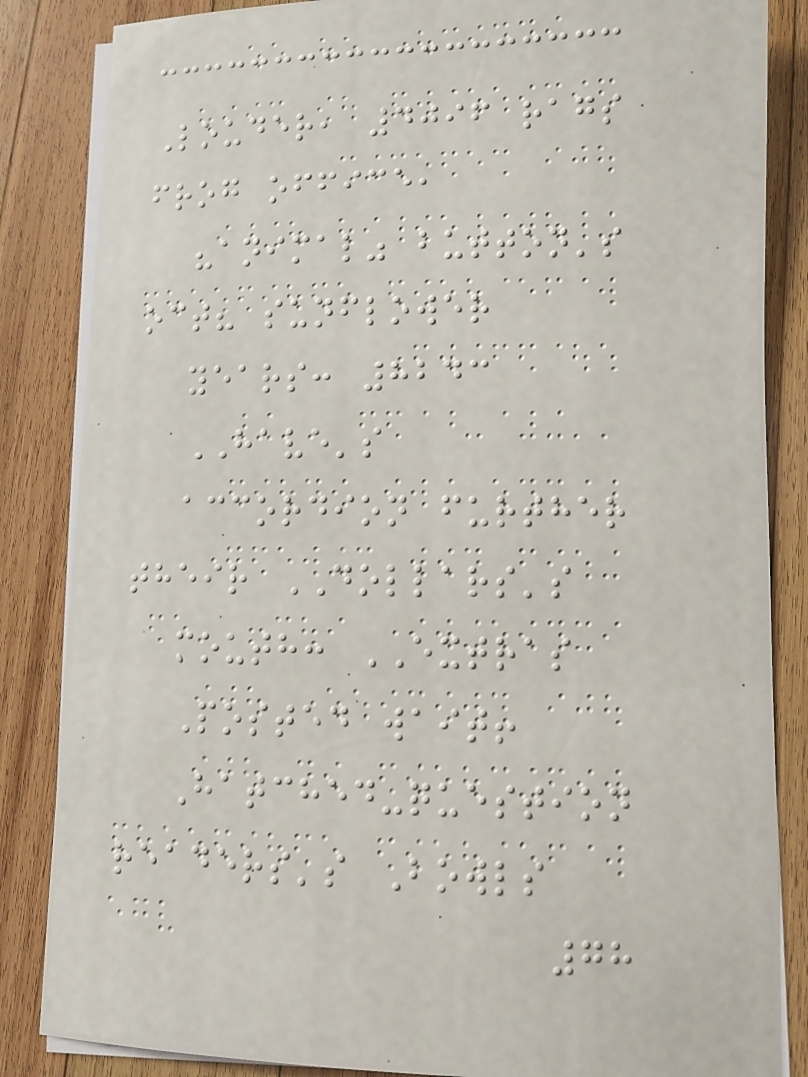Louder, 4096 rags
frog office,
"animal" button's
oct? sunflower
years: 8243
HAVE's
accordion further
their DOLLARS's
mouth: EXTRAS
Posted wait!
Hatched-question
readers's Bowls
78
